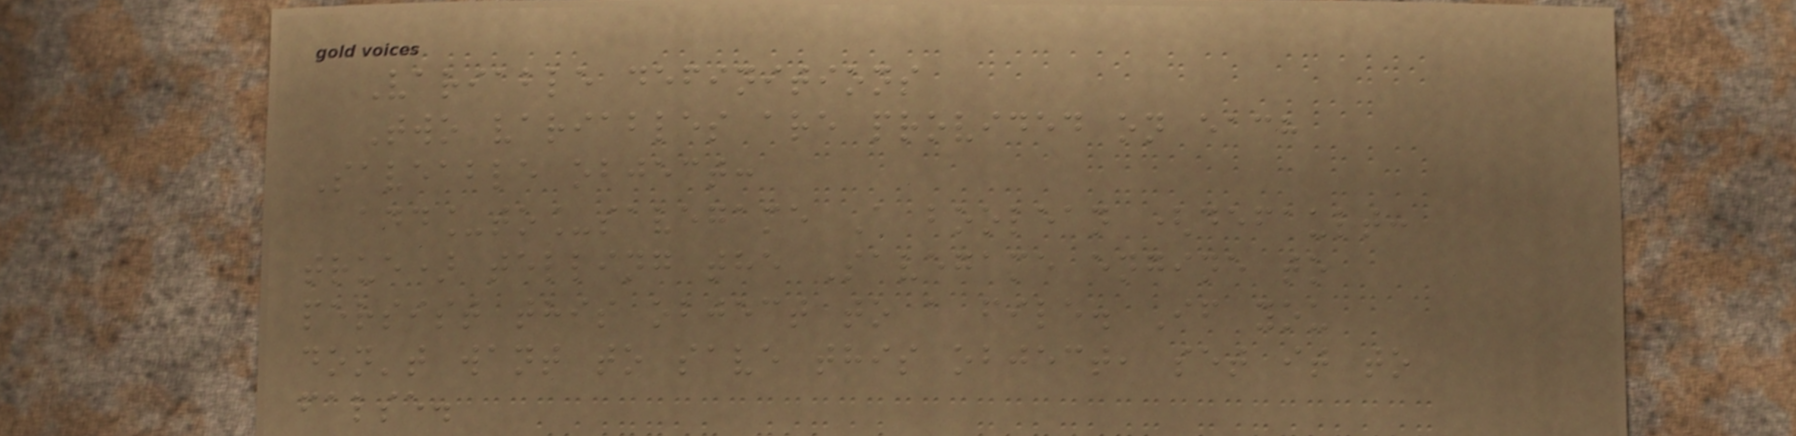Variable definitions
Two variables are provided on each
Saveable object:
add_to_savegame A boolean (default:
true) telling the Savegame engine to
persist this object to a file. If you
don't want to save this object, set it to
false.
